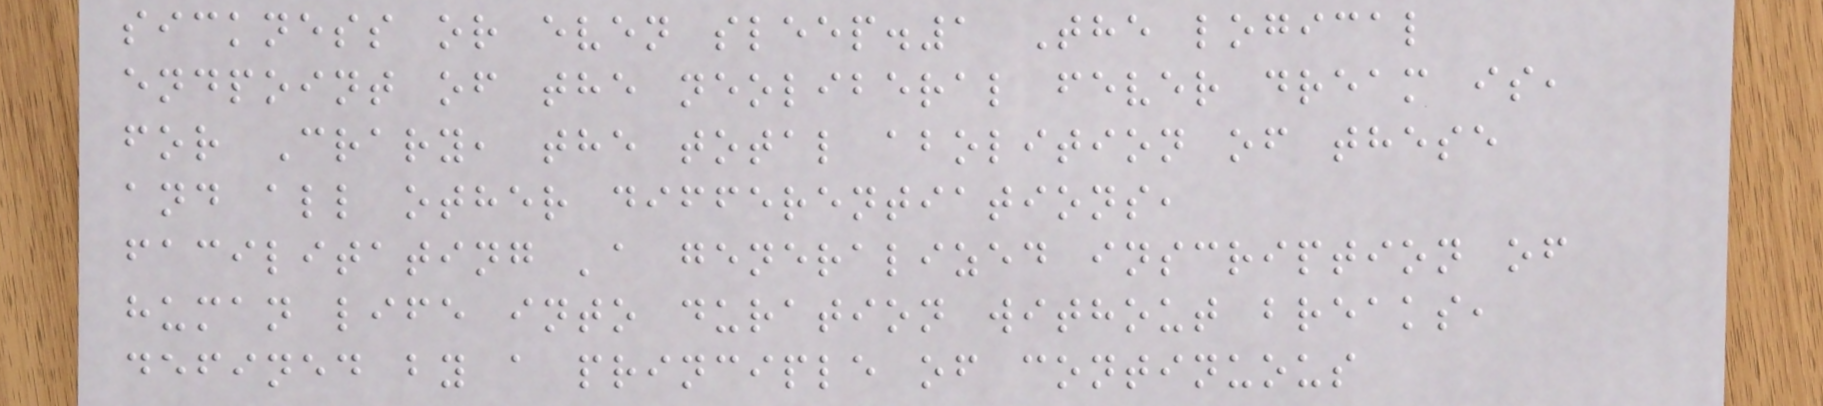sickness or even sleep.1 The logical
endpoint of the neoliberal fever dream is,
for Crary, the total abolition of these
and all other differentiations,
facilitating 'a generalized inscription of
human life into duration without breaks,
defined by a principle of continuous
